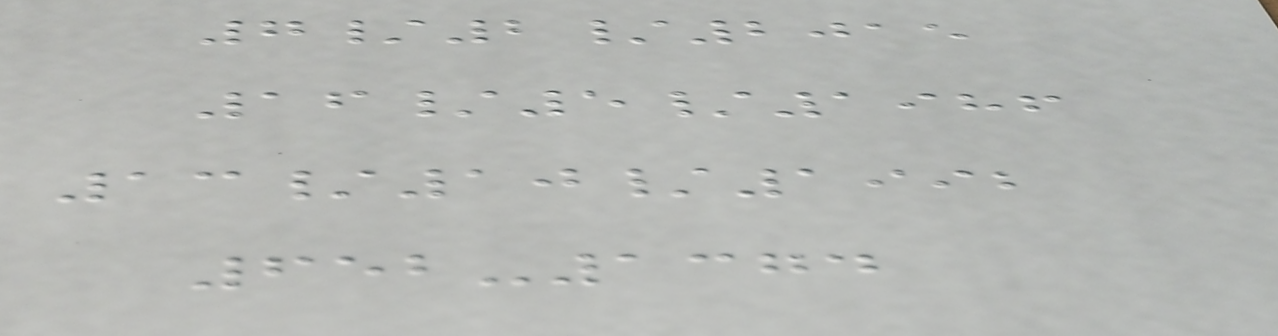7/2/2015
16/5/1986
13/10/1992
652-1374
